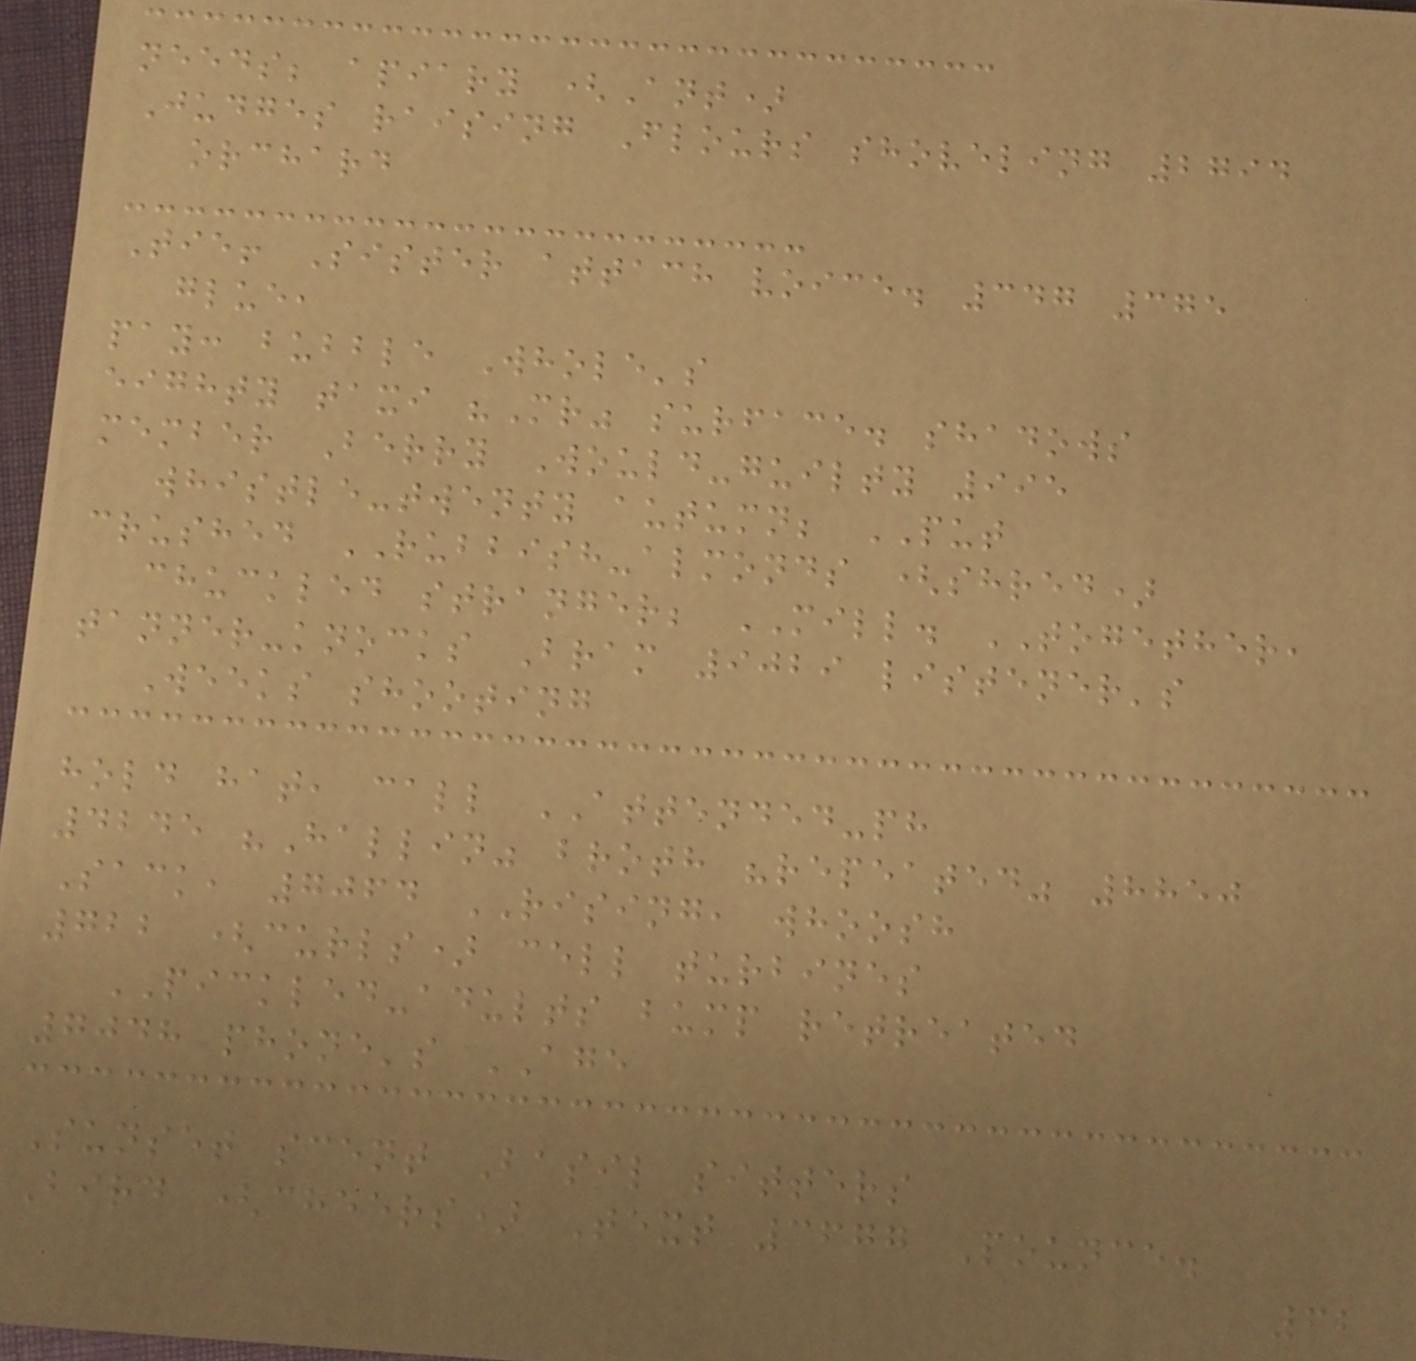needs; apiary (Ant)
Judges raising Flours shoveling 2794
orchard
Tie! Sister attach voice. 347 375
glue,
pay: bubble Whole's
eighty taxi "Mr" surface. shadows
member Berry Would-guilty 995
whistle-twenty autumn; PUT
crushed RUBBISH-almonds (shred)
chuckled stranger; MILL. TOGETHER,
tanner-knocks Bram 9029 listener's
Weeks shooting
hold hat, call ATTENDED-ph
4245 "Hallin" broth "repeated" 8850
Sack, 7064 RISING, whoosh
722 (curls) cell turbines
PICKLED-adults bump retreated
7048 phone's AGE
Sunset scent Basil sitters
Bird (cheers) Text 3677 Pounce.
62
